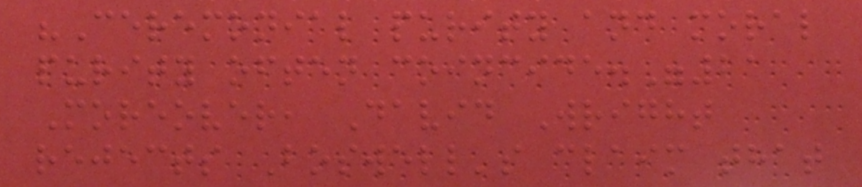"Ceremonial purity and moral
purity often coincide."21
Moreover, David Wright
rejects Boswell's claim that
